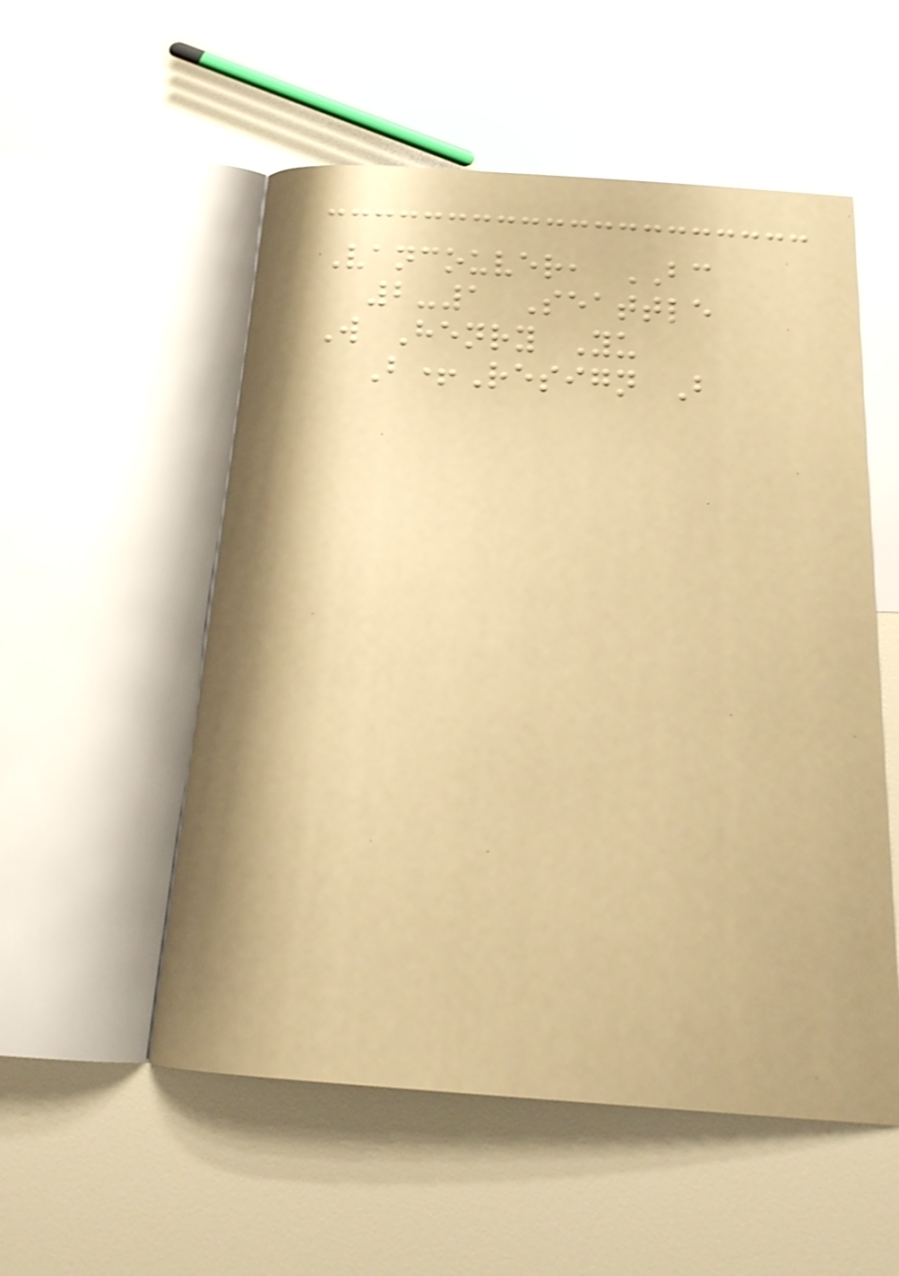Vancouver, BC
2-1 Seattle
W Henry Yu
B+Resign B
